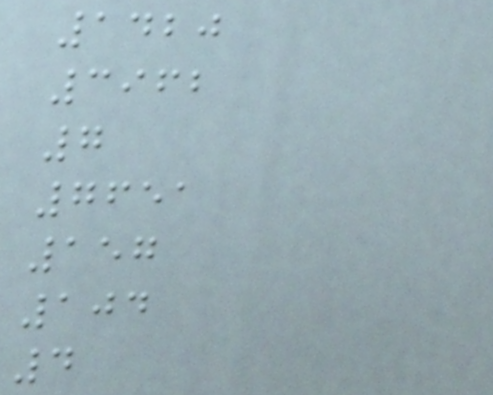1420
3962
7
7651
157
104
4
